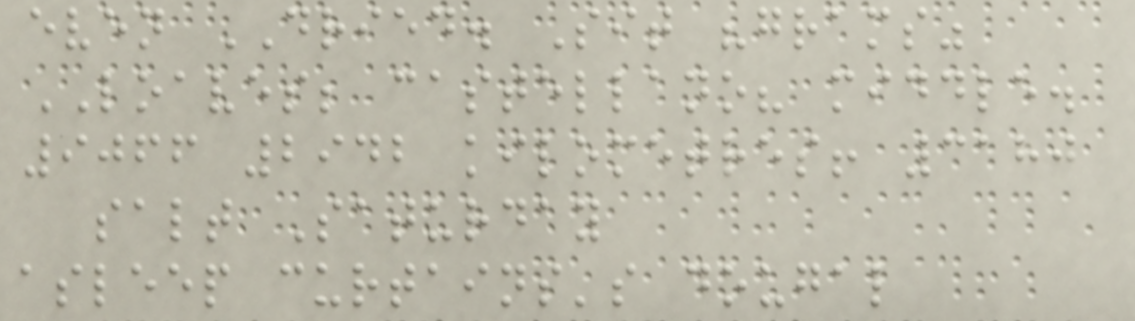even DRIED. Sit "grams"
LOAVES; castellano? middle.
9066 2942 kilometres! 3180
salt Saturday
asleep curtains's dougal
